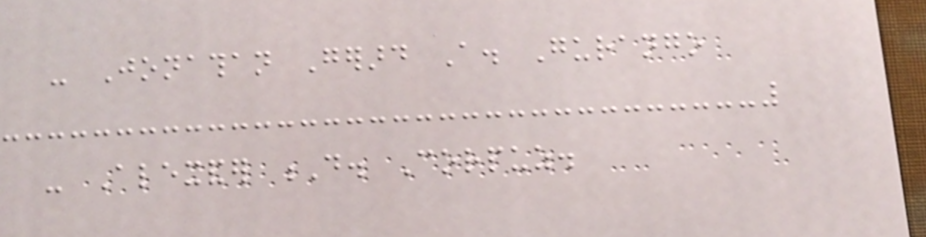- Jonathan Gerard A. Gurango
- Alexander D. Corpuz.
